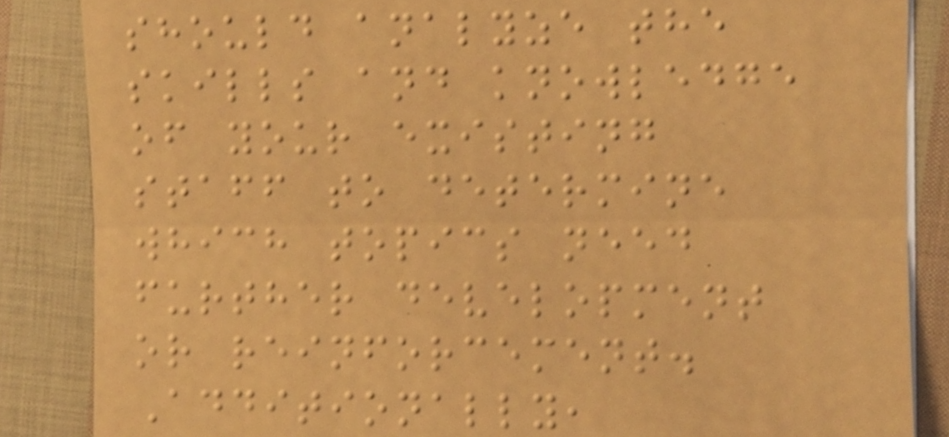should analyze the
skills and knowledge
of your existing
staff to determine
which topics need
further development
or reinforcement.
Additionally,
